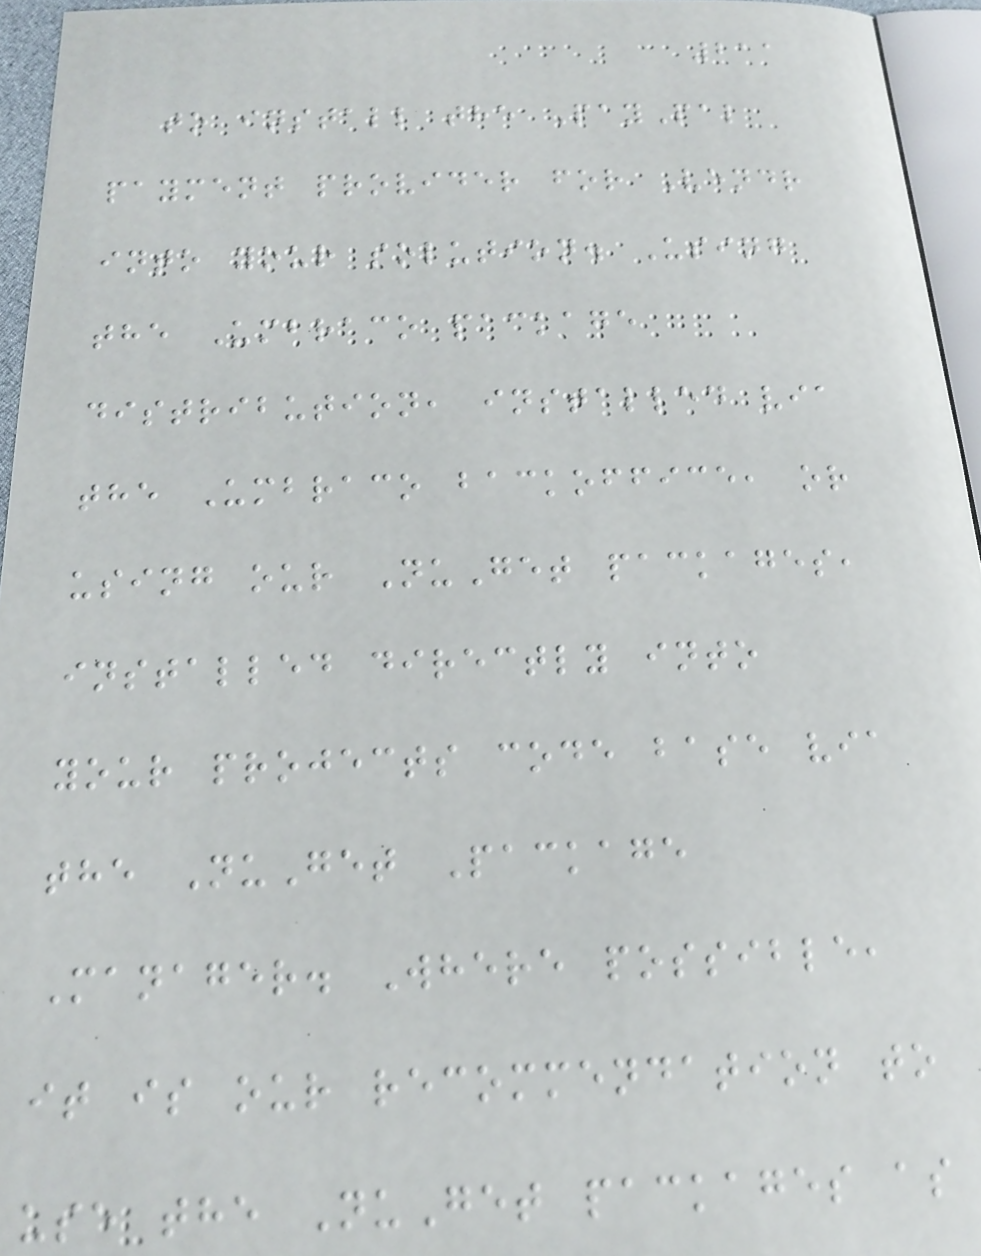211
to install the PayPal
payment provider for Vendr
into your solution. Using
the Umbraco package
distribution, installed via
the Umbraco backoffice, or
using our NuGet packages,
installed directly into
your projects code base via
the NuGet Package
Manager. Where possible,
it is our recommendation to
use the NuGet packages as
